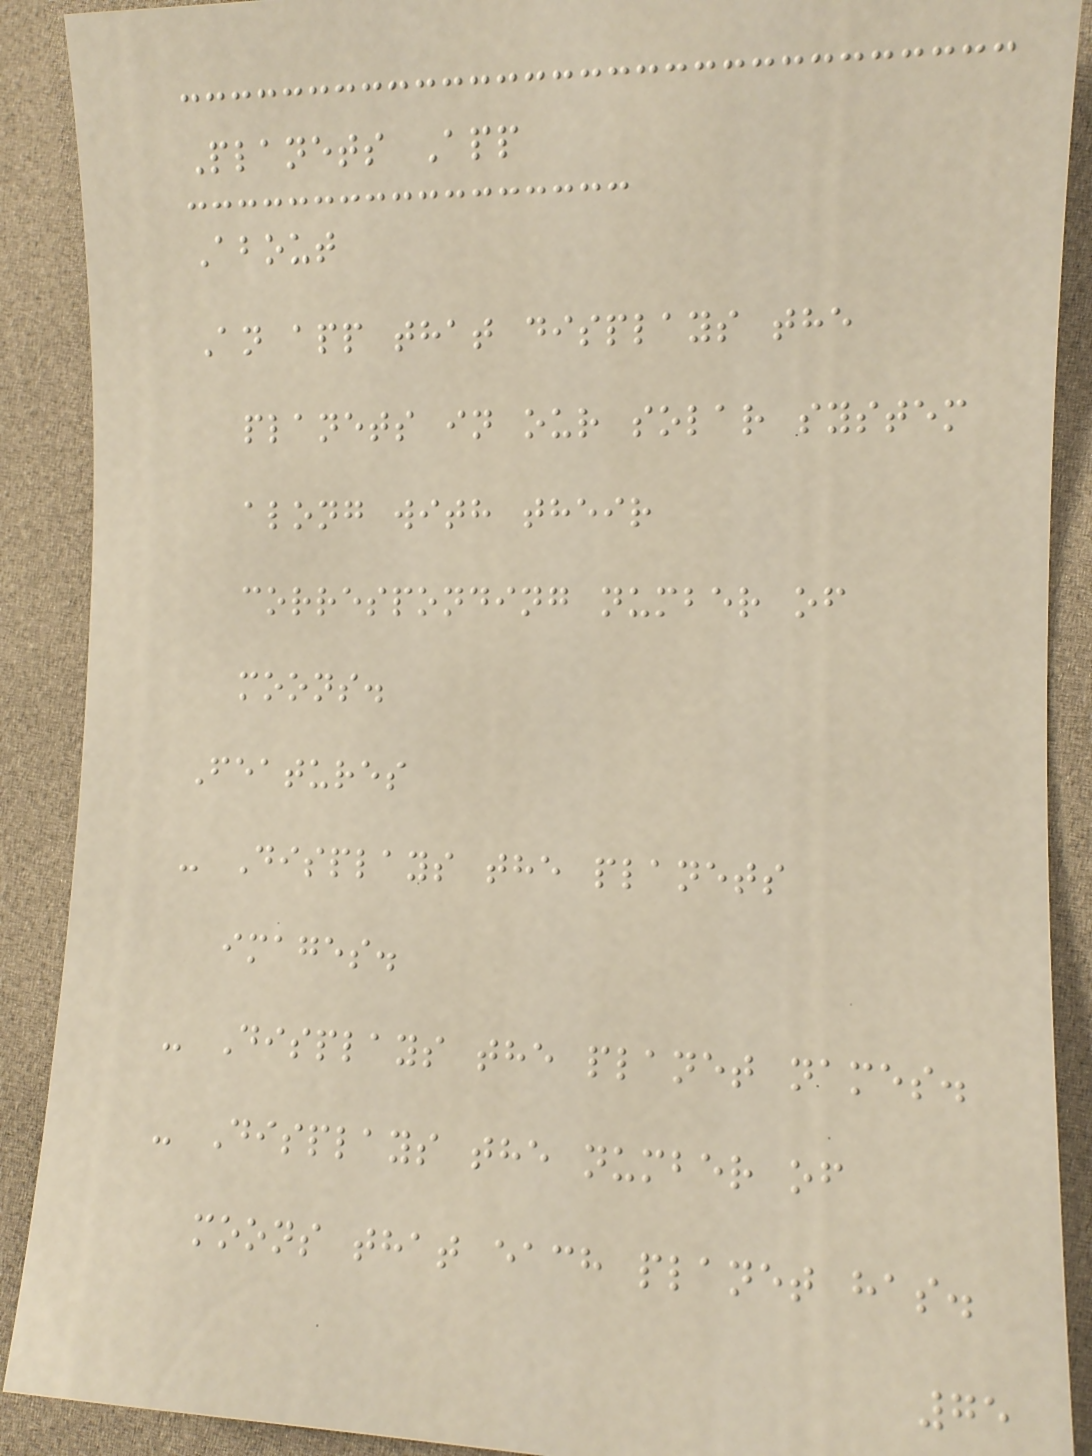Planets App
About
An app that displays the
planets in our solar system
along with their
corresponding number of
moons.
Features
- Displays the planets
images.
- Displays the planet names.
- Displays the number of
moons that each planet has.
75
